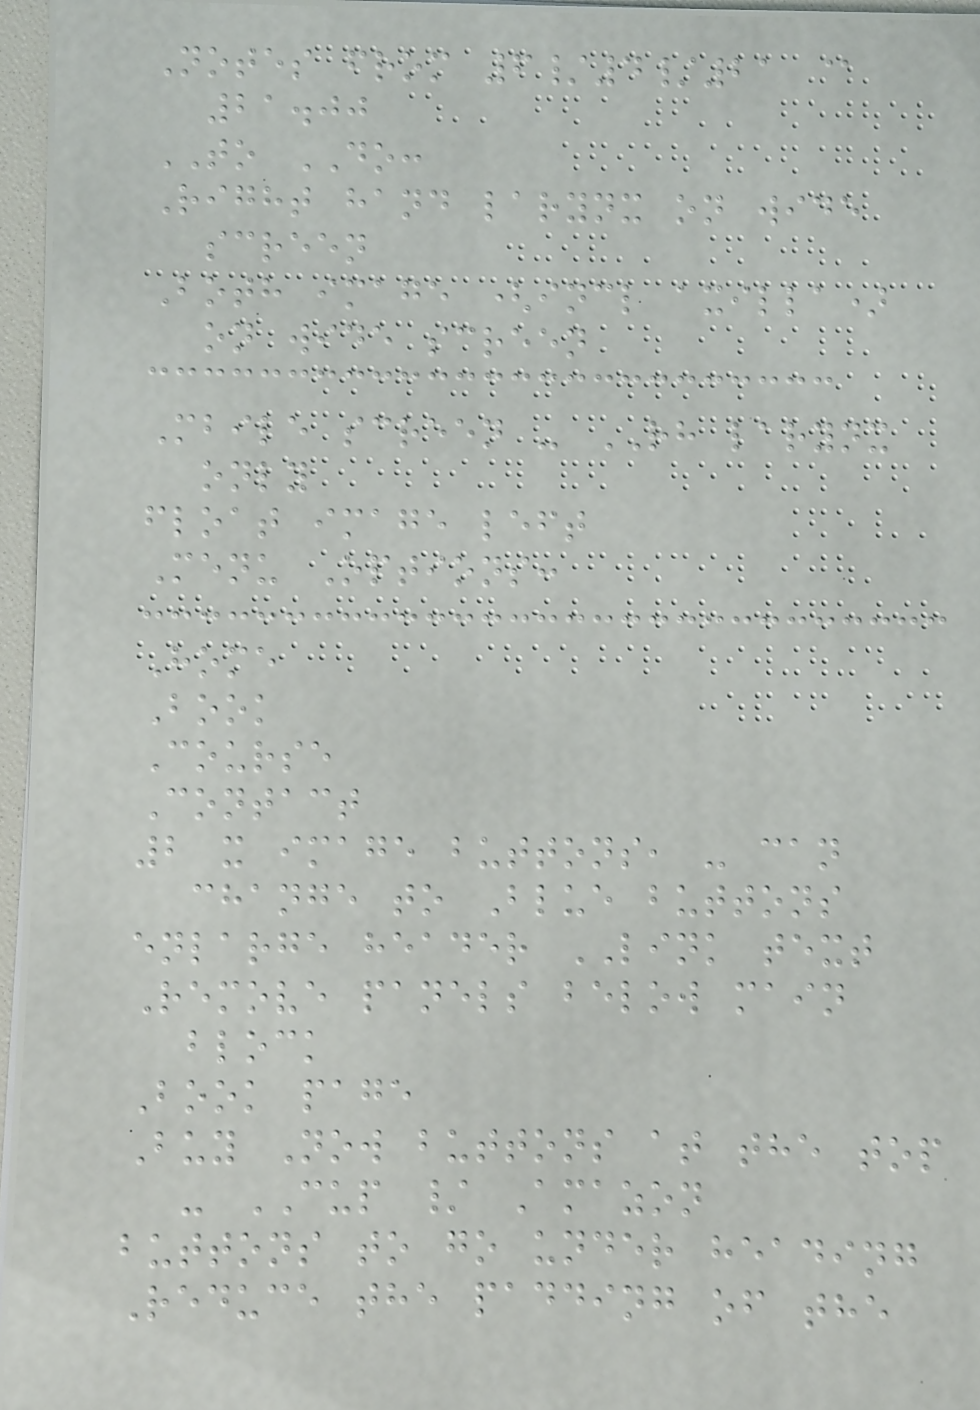Notes from 6/4/21 @
21.00
TO DO:
Right hand larynx on wide
screen
Both image (incl axilla)
on wide screen
Mbile screen - RH larynx
only
float image left
Menu Options:
Home
Book
Course
Contact
2 x image buttons, - can
change to Blue buttons
enlarge header LINK text
Remove panels below main
block
Book page
Buy Now buttons at the top
- CUP / Amazon
buttons to go under heading
Reduce the padding of the
